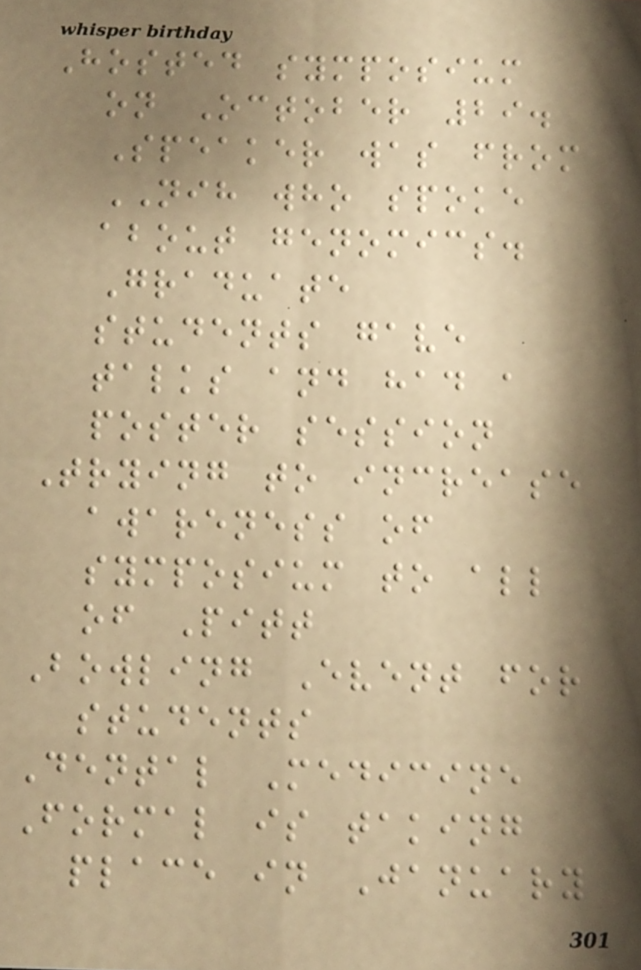Hosted symposium
on October 29.
Speaker was from
NIH who spoke
about genomics.
Graduate
students gave
talks and had a
poster session
Trying to increase
awareness of
symposium to all
of Pitt
Bowling Event for
students
Dental Medicine
Formal is taking
place in January
